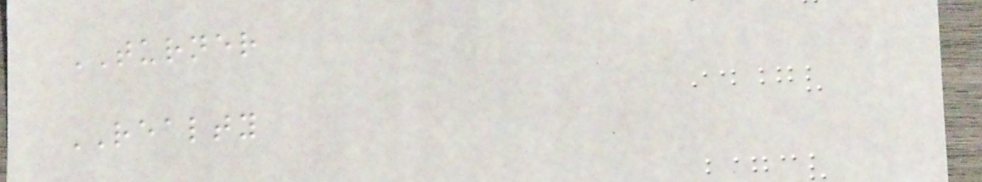TURNER
REALTY
